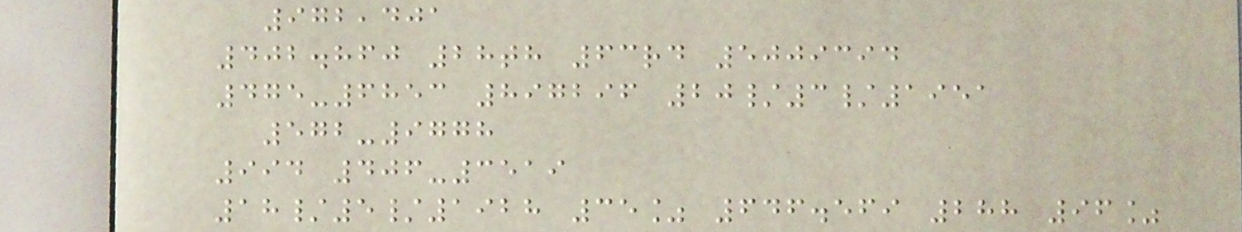972,401
402.860 28th 63rd 5009394
475-6853 897296 20/3/1951
572-9778
994 406-3519
18/5/1928 35% 646.569 288 96%
